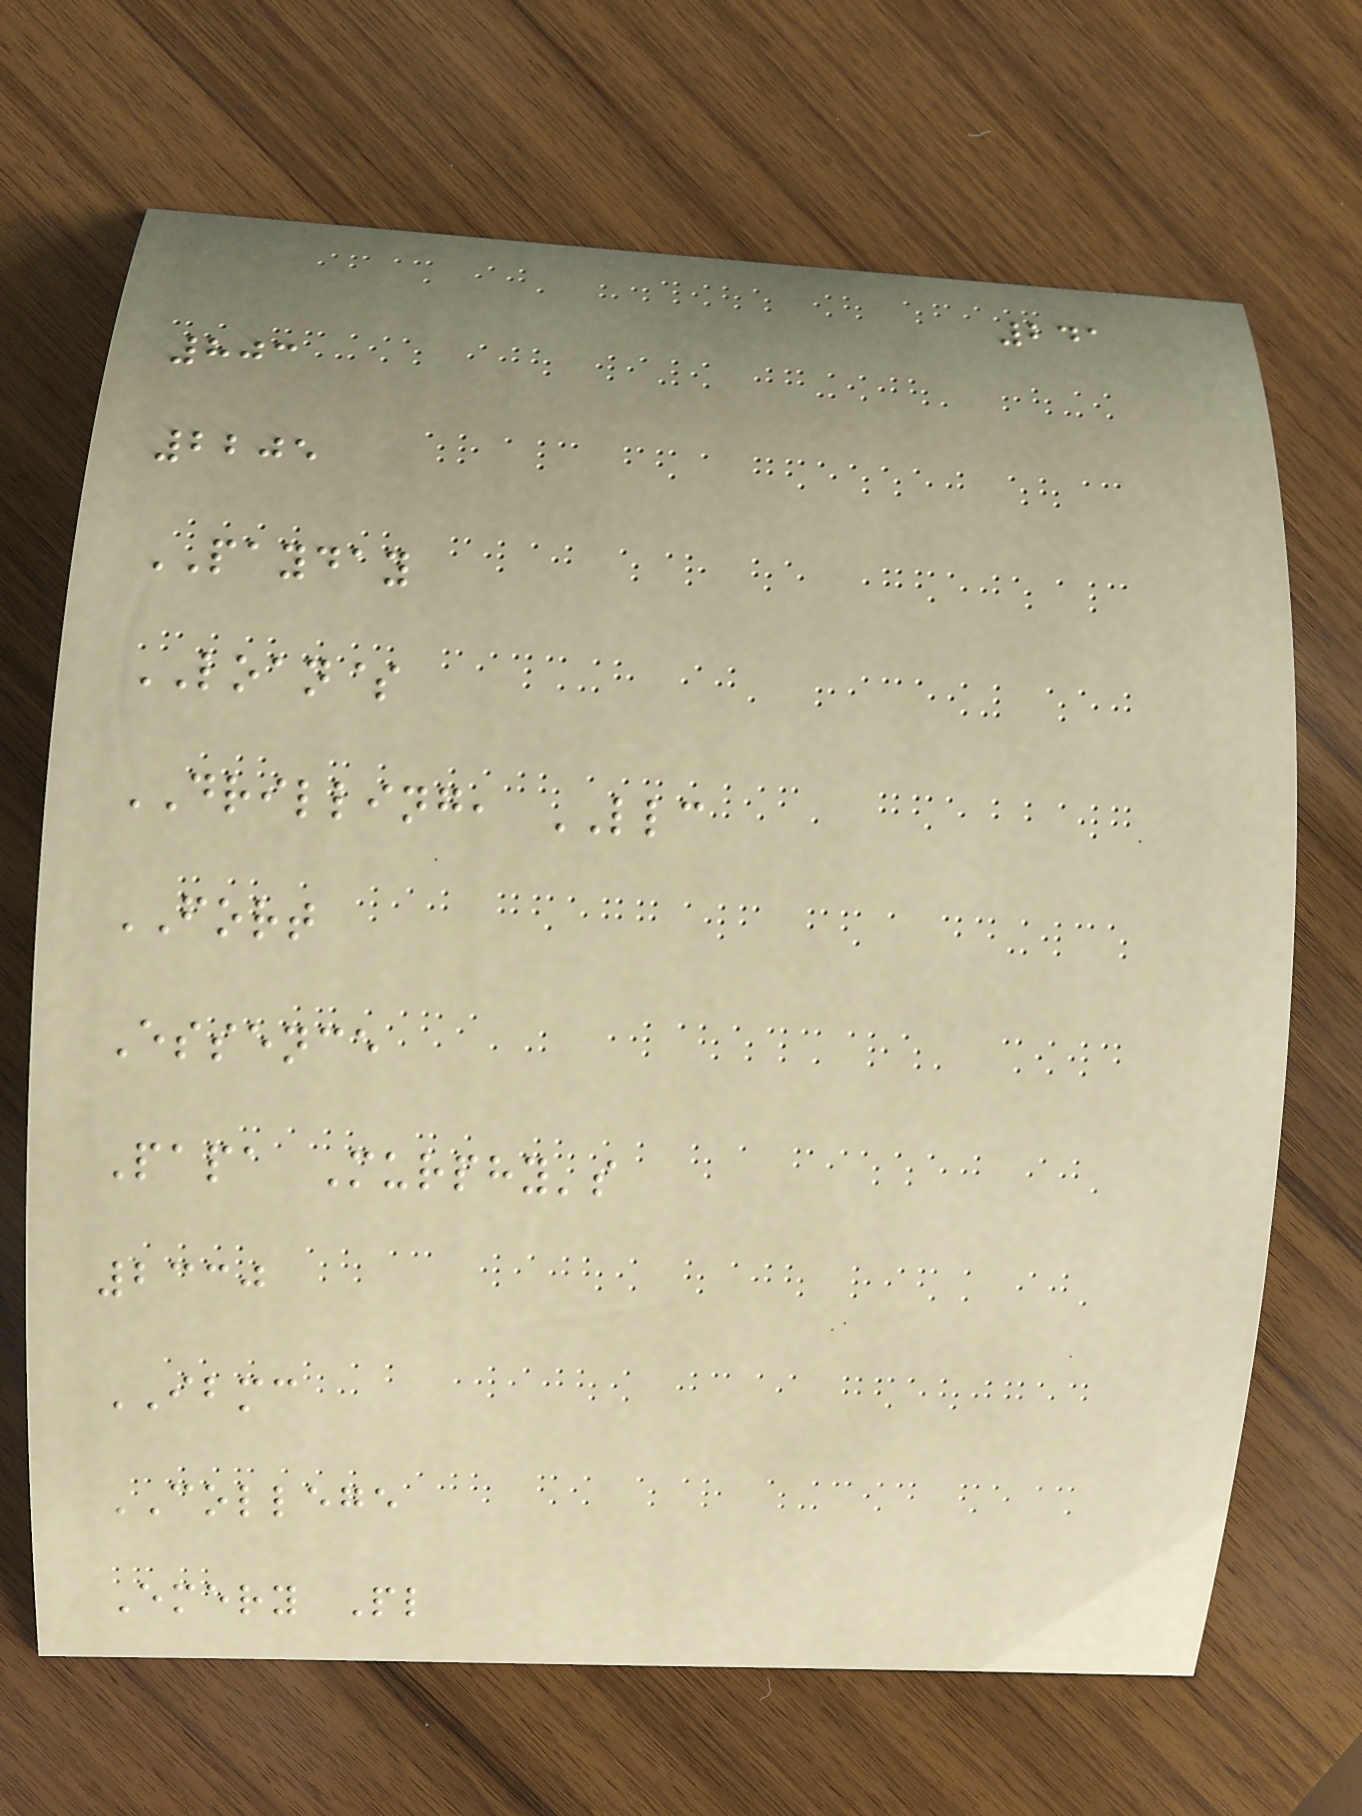241
803
2205
PAYDAY
LOAN$
DRILLING, LLC
FORT
Essence
Papa Murphy's
2330
IBMC
COLLEGE
Emery Pl
